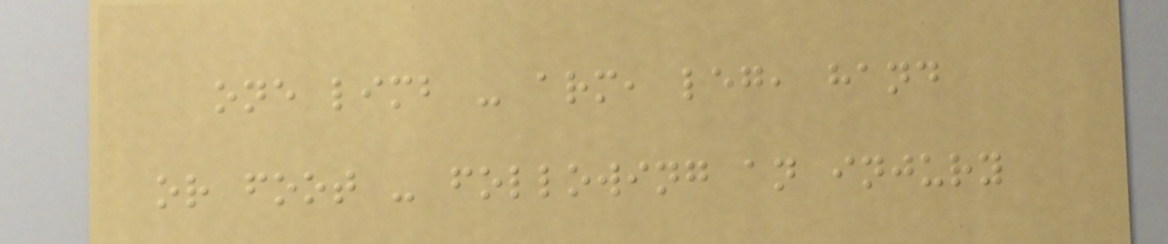one limb - arm, leg, hand
or foot - following an injury
